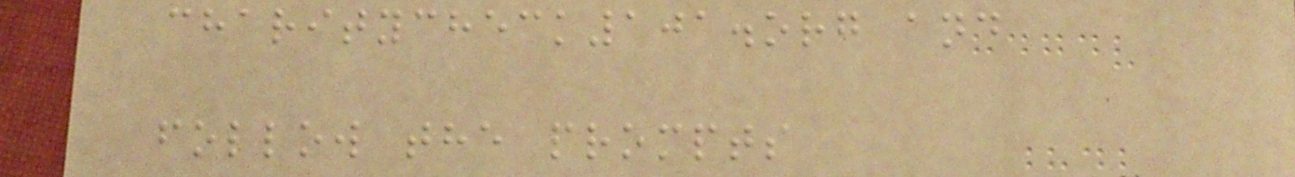charitycheck101.org and
follow the prompts
